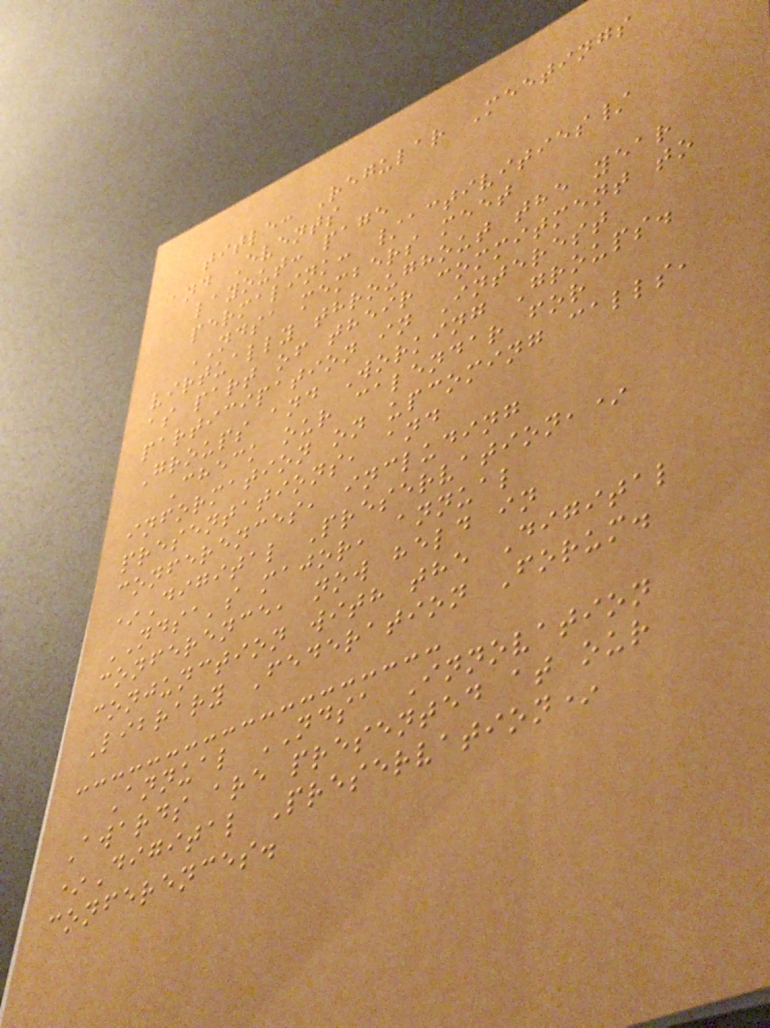title: Regular Meetings
and Events
layout: page
permalink: /activities/
NDSA members meet
virtually throughout the year
as part of their commitment to
participation in Interest
Groups and Working Groups.
Check our calendar for
information on upcoming calls,
presentations, and
conferences, including
*Digital Preservation,*
NDSA's major, annual
conference, now held in
conjunction with the Digital
Library Federation Forum.
Annual NDSA Innovation
Awards are presented at our
*Digital Preservation*
conferences.
